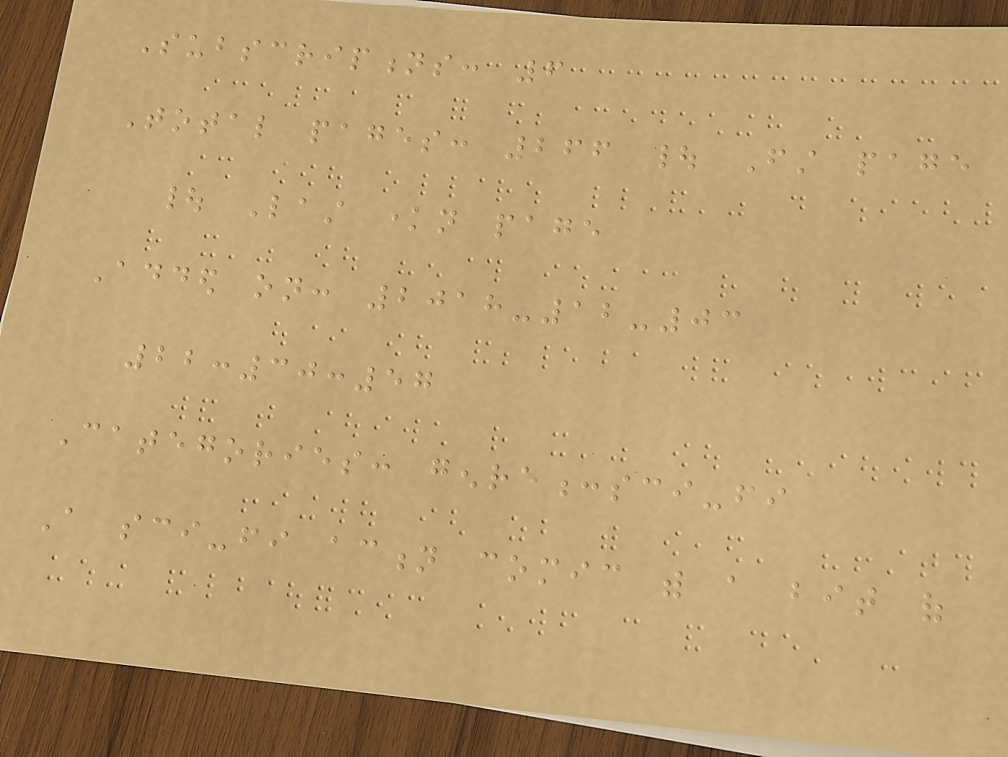Subscriptions: 6
Total pages: 266 | First page
| Last known page
Added on: 2018-12-03
22:30:57
Categories: genre:sci-fi
A sci-fi action comic with a bit of
